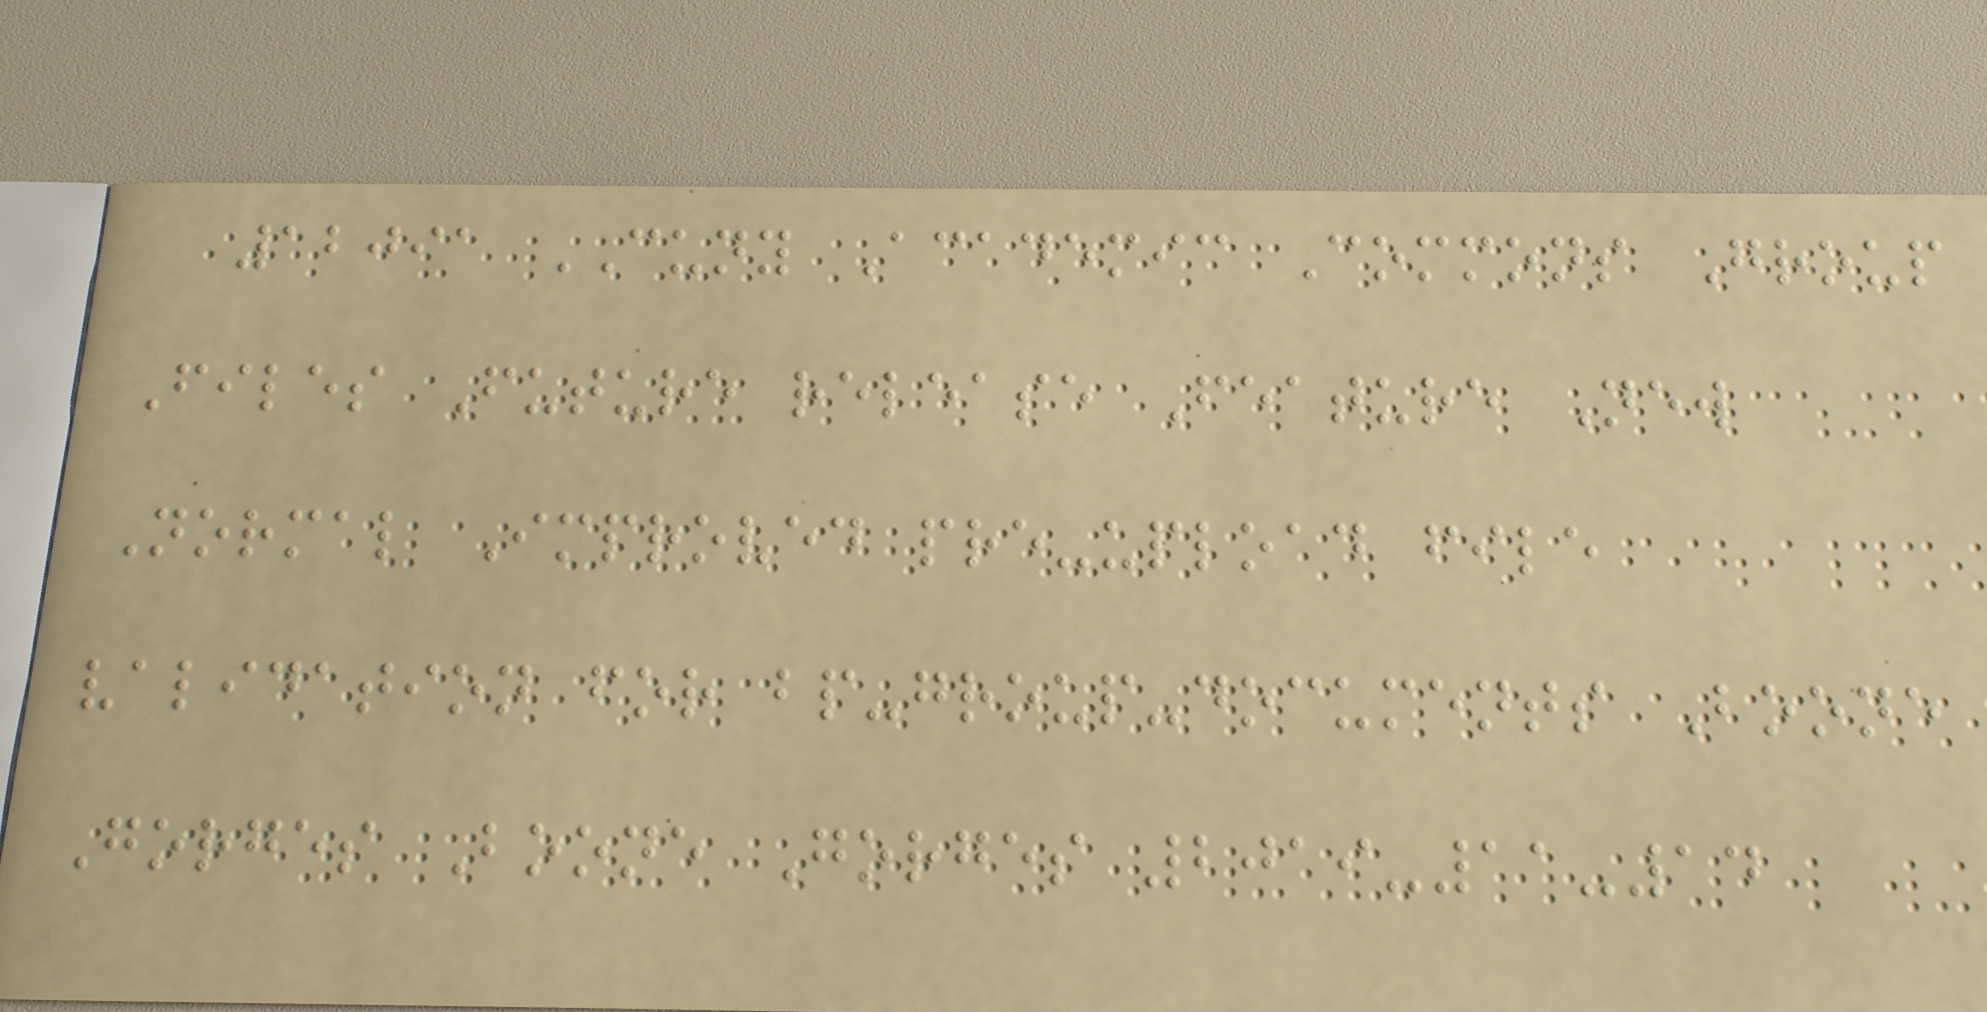12091 CUNY Academic Commons Group
Files Future release Feature New
Normal Improved pre-upload file
validation for bp-group-documents Boone
Gorges Boone Gorges 2019-11-14
